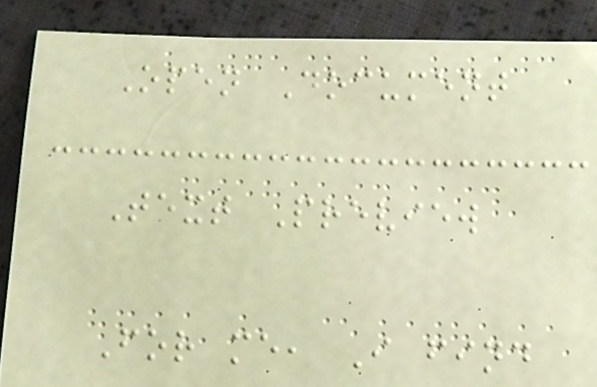Open Document
Text Preview
For me, I find
